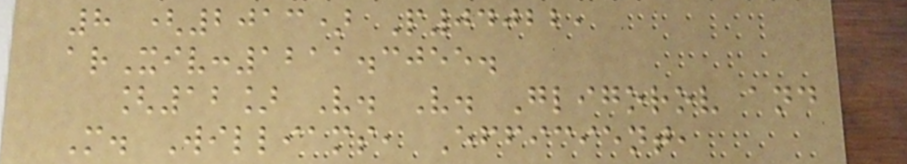8 (2013) P04022,
arXiv:1211.3055.
[12] V. V. Gligorov and
M. Williams, Efficient,
